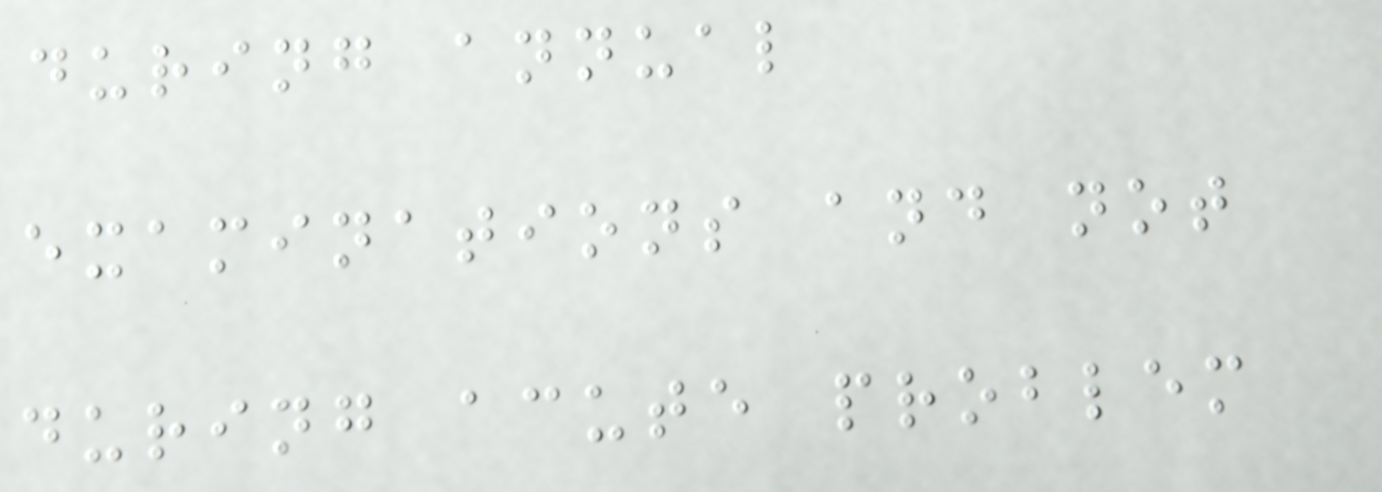during annual
examinations and not
during acute problem
